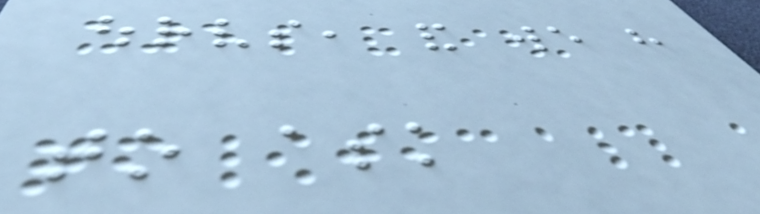ourselves, and we have
to ask
